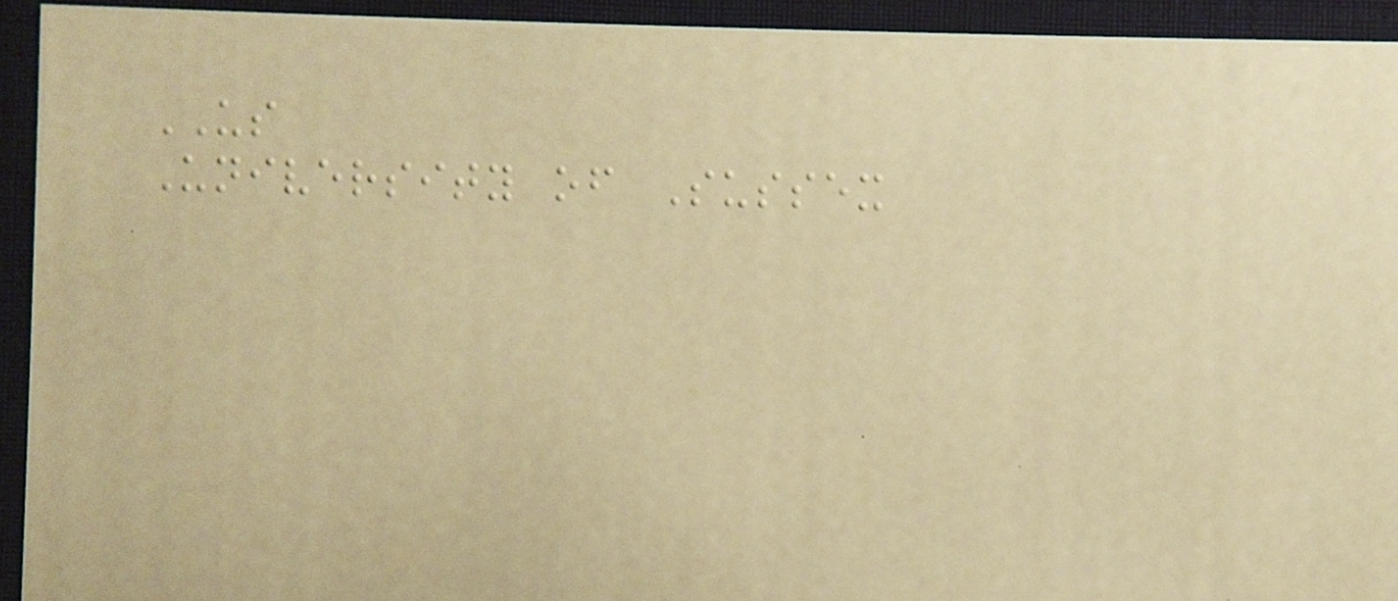US
University of Sussex
